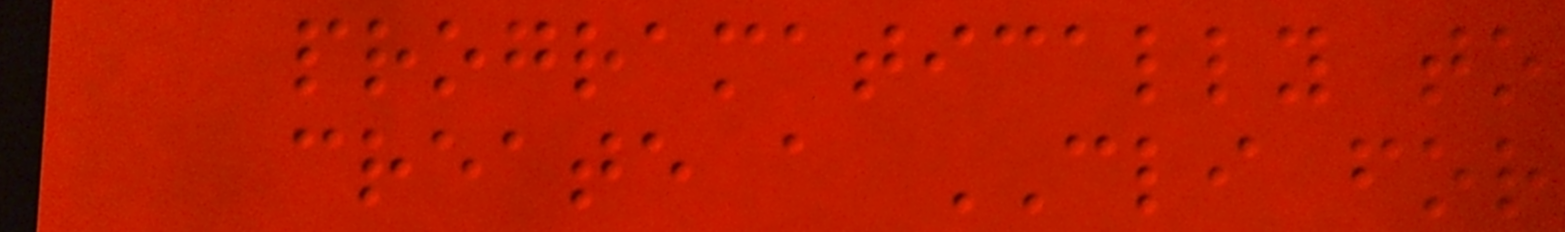programatically to
create a CLI for
